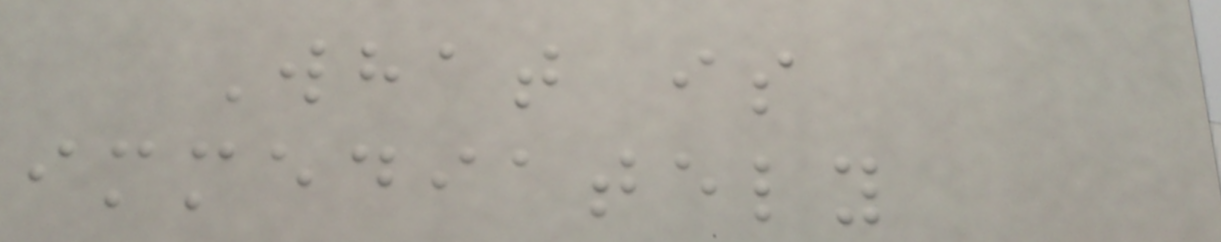What is
immediately
